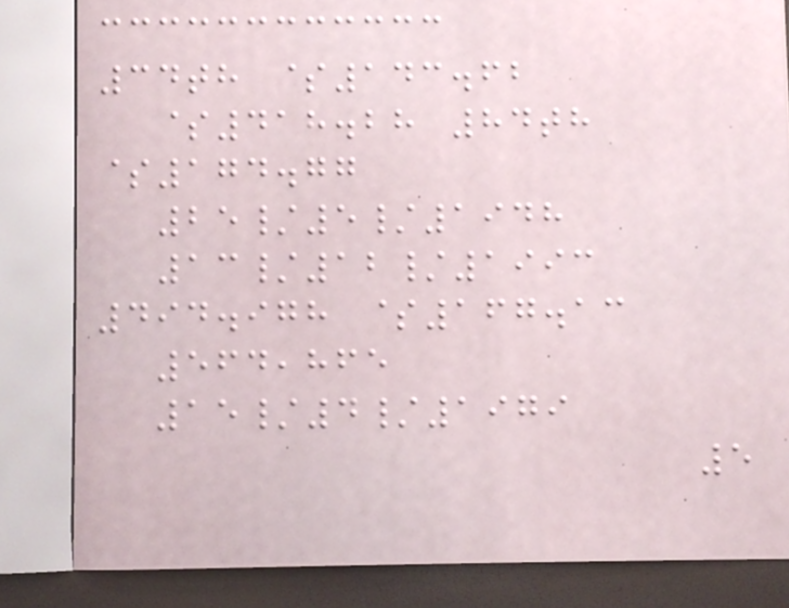34th $143.62
$418.28 84th
$174.77
25/5/1948
13/12/1993
494.978 $167.13
564,865
15/4/1979
5
